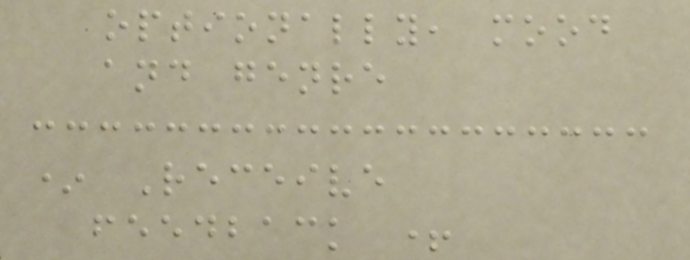optionally, mood
and genre
* Receive
feedback +
